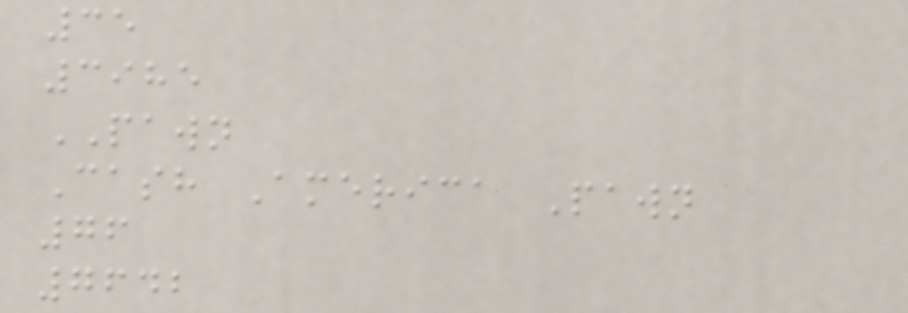35
3985
PAWN
Cash America Pawn
76
7642
